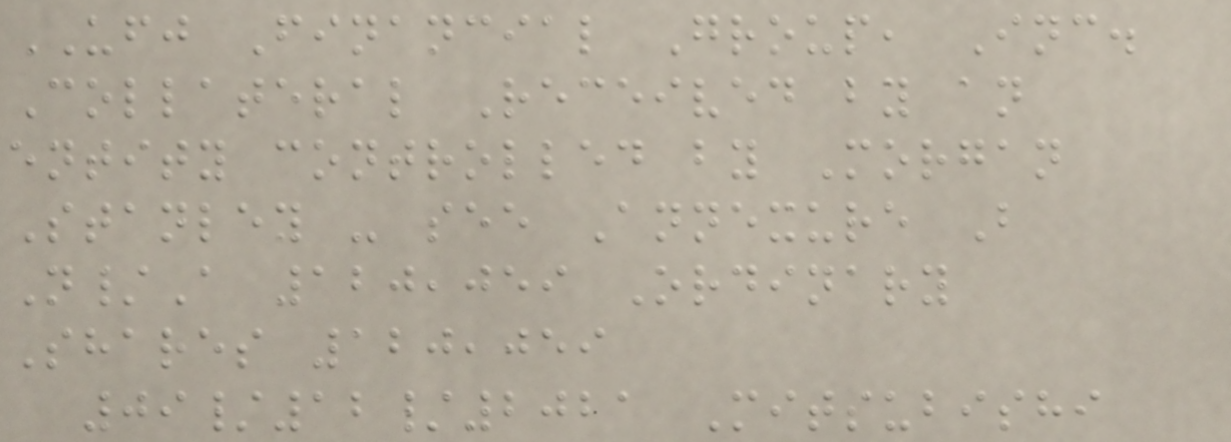UFJ Financial Group, Inc.
Collateral Received by an
entity controlled by Morgan
Stanley - see Annexure B
N/A 120,059 Ordinary
Shares 120,059
09/12/2021 Mitsubishi
